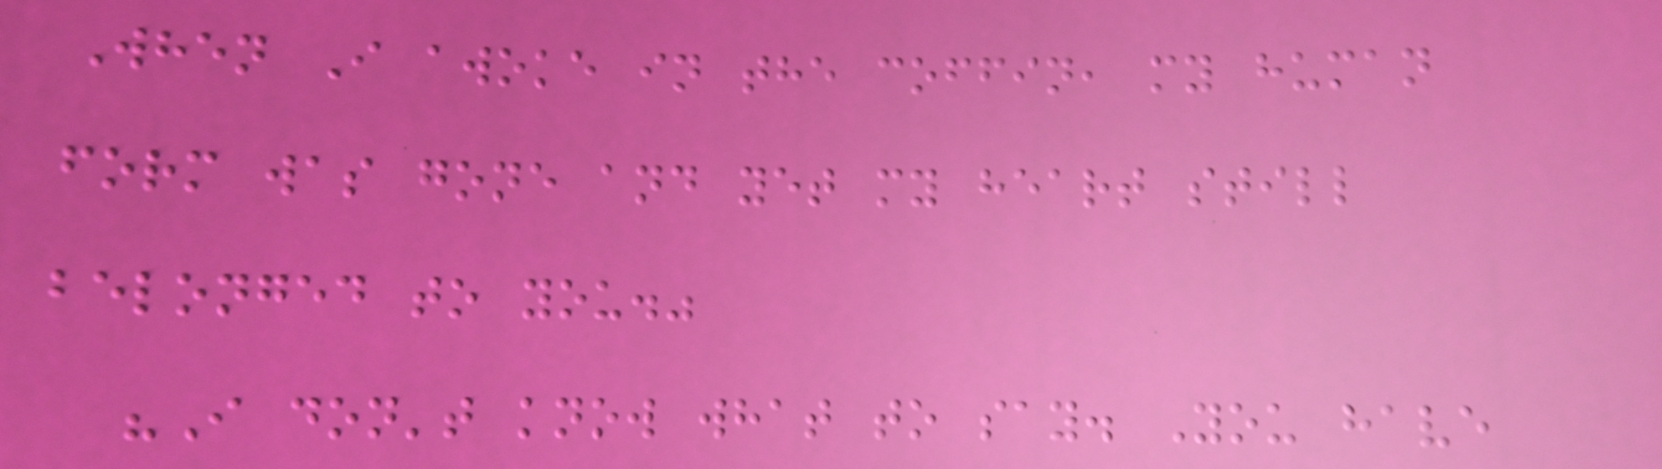When I awoke in the coffin, my human
form was gone and yet my heart still
belonged to you."
"I don't know what to say. You have
